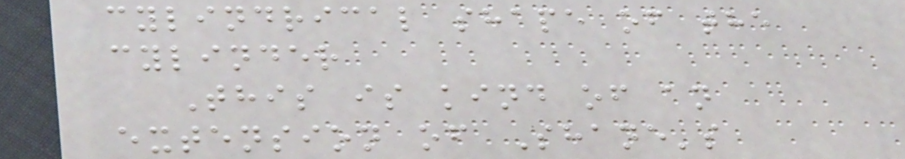cylindrical shape of the
cylinder
This is kind of an
extension of Shane's
